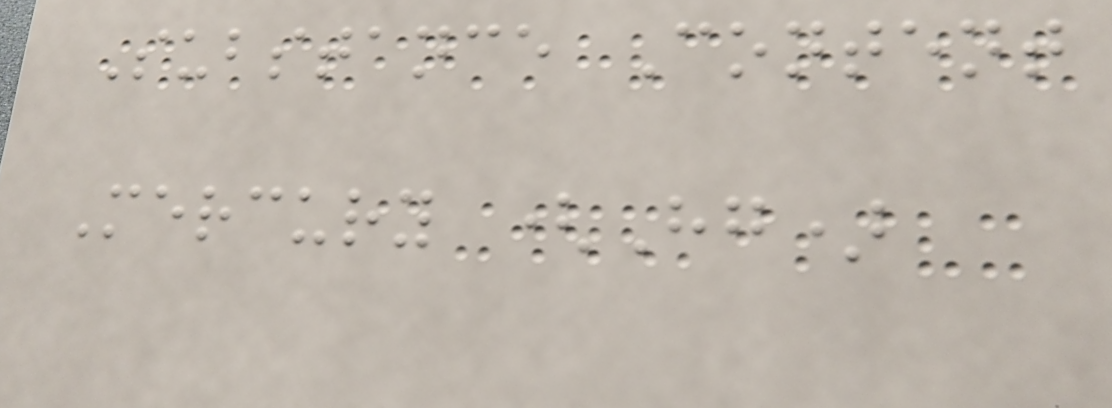Substance Content
Mercury (Hg)
